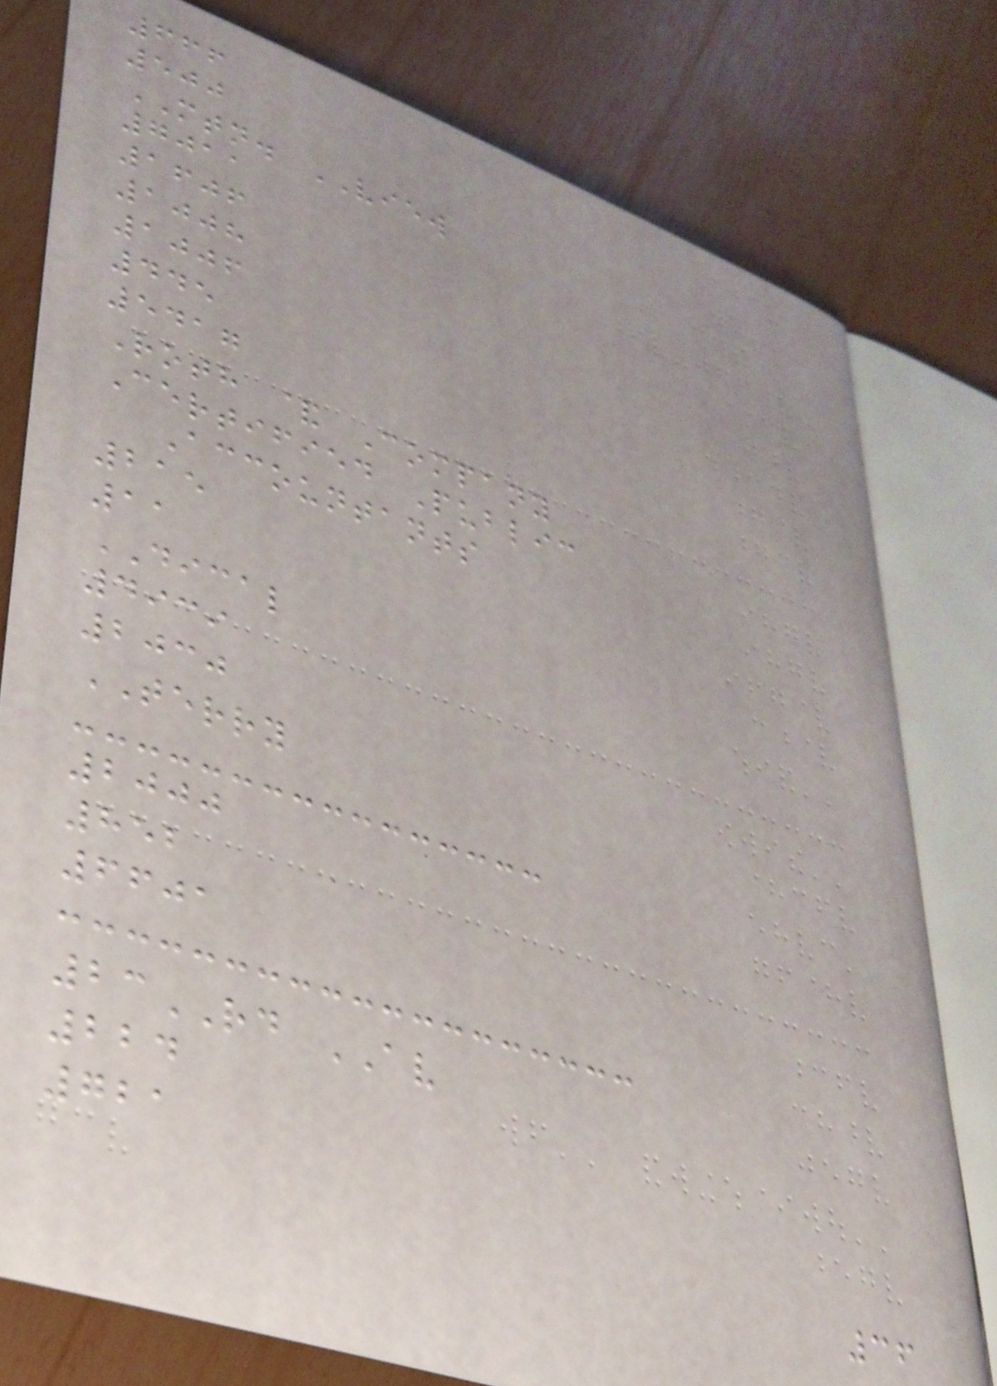666
500
MTN. VIEW
7011
1606
1008
1006
445
5417
Roth & Company
Certified Public
Accountants
215
11
DICAL
4939
2030
TERRY
2000
852
6601
23RD AV
224
721
36
